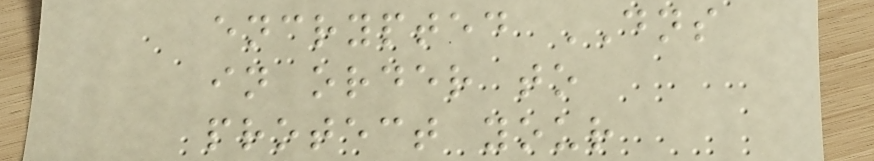encrypted DNS
in order to
protect your
